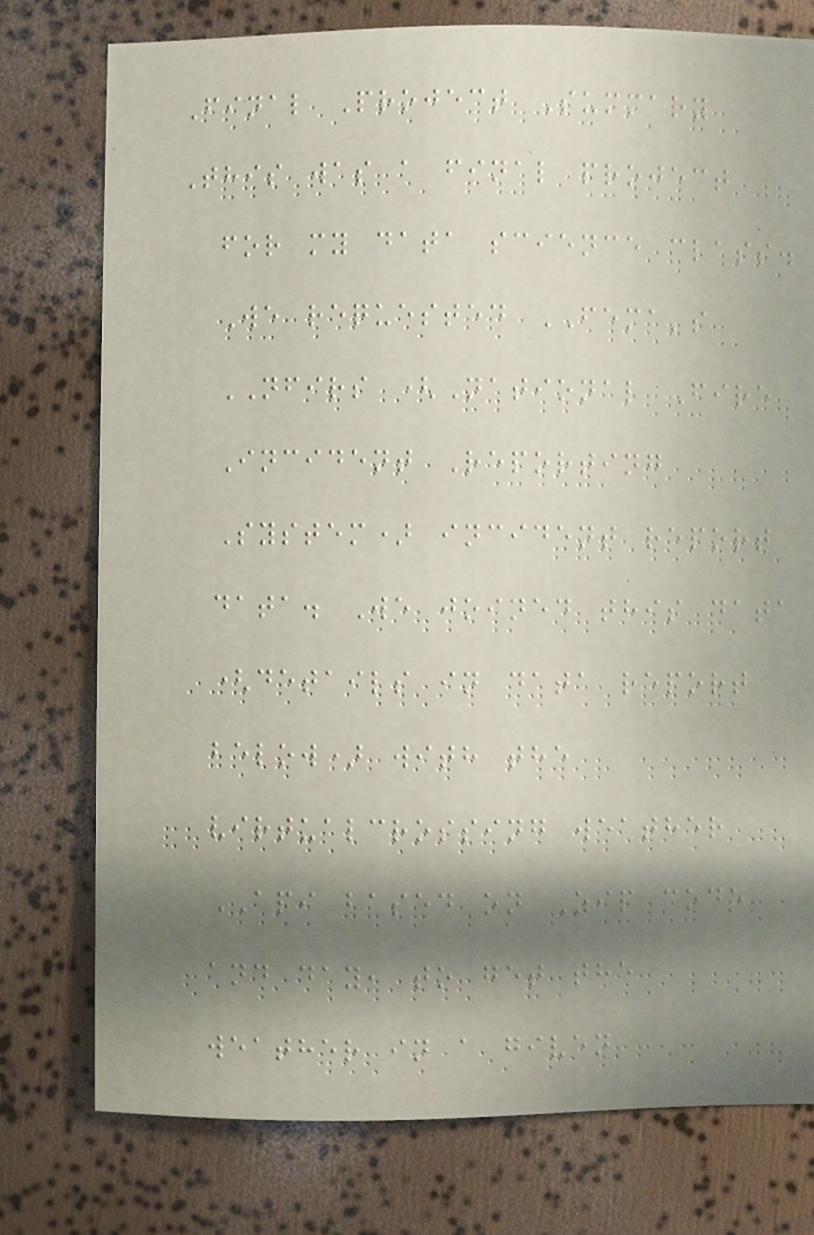Final Project Summary
This was a final project
for my data science class.
We requested FEMA's
NFIRS (National Fire
Incident Reporting
System) incident report
data. We joined this data
(details in data report
below) with the
virtualcrossing weather
API based on Zip code
and day, to get the
weather in a given
